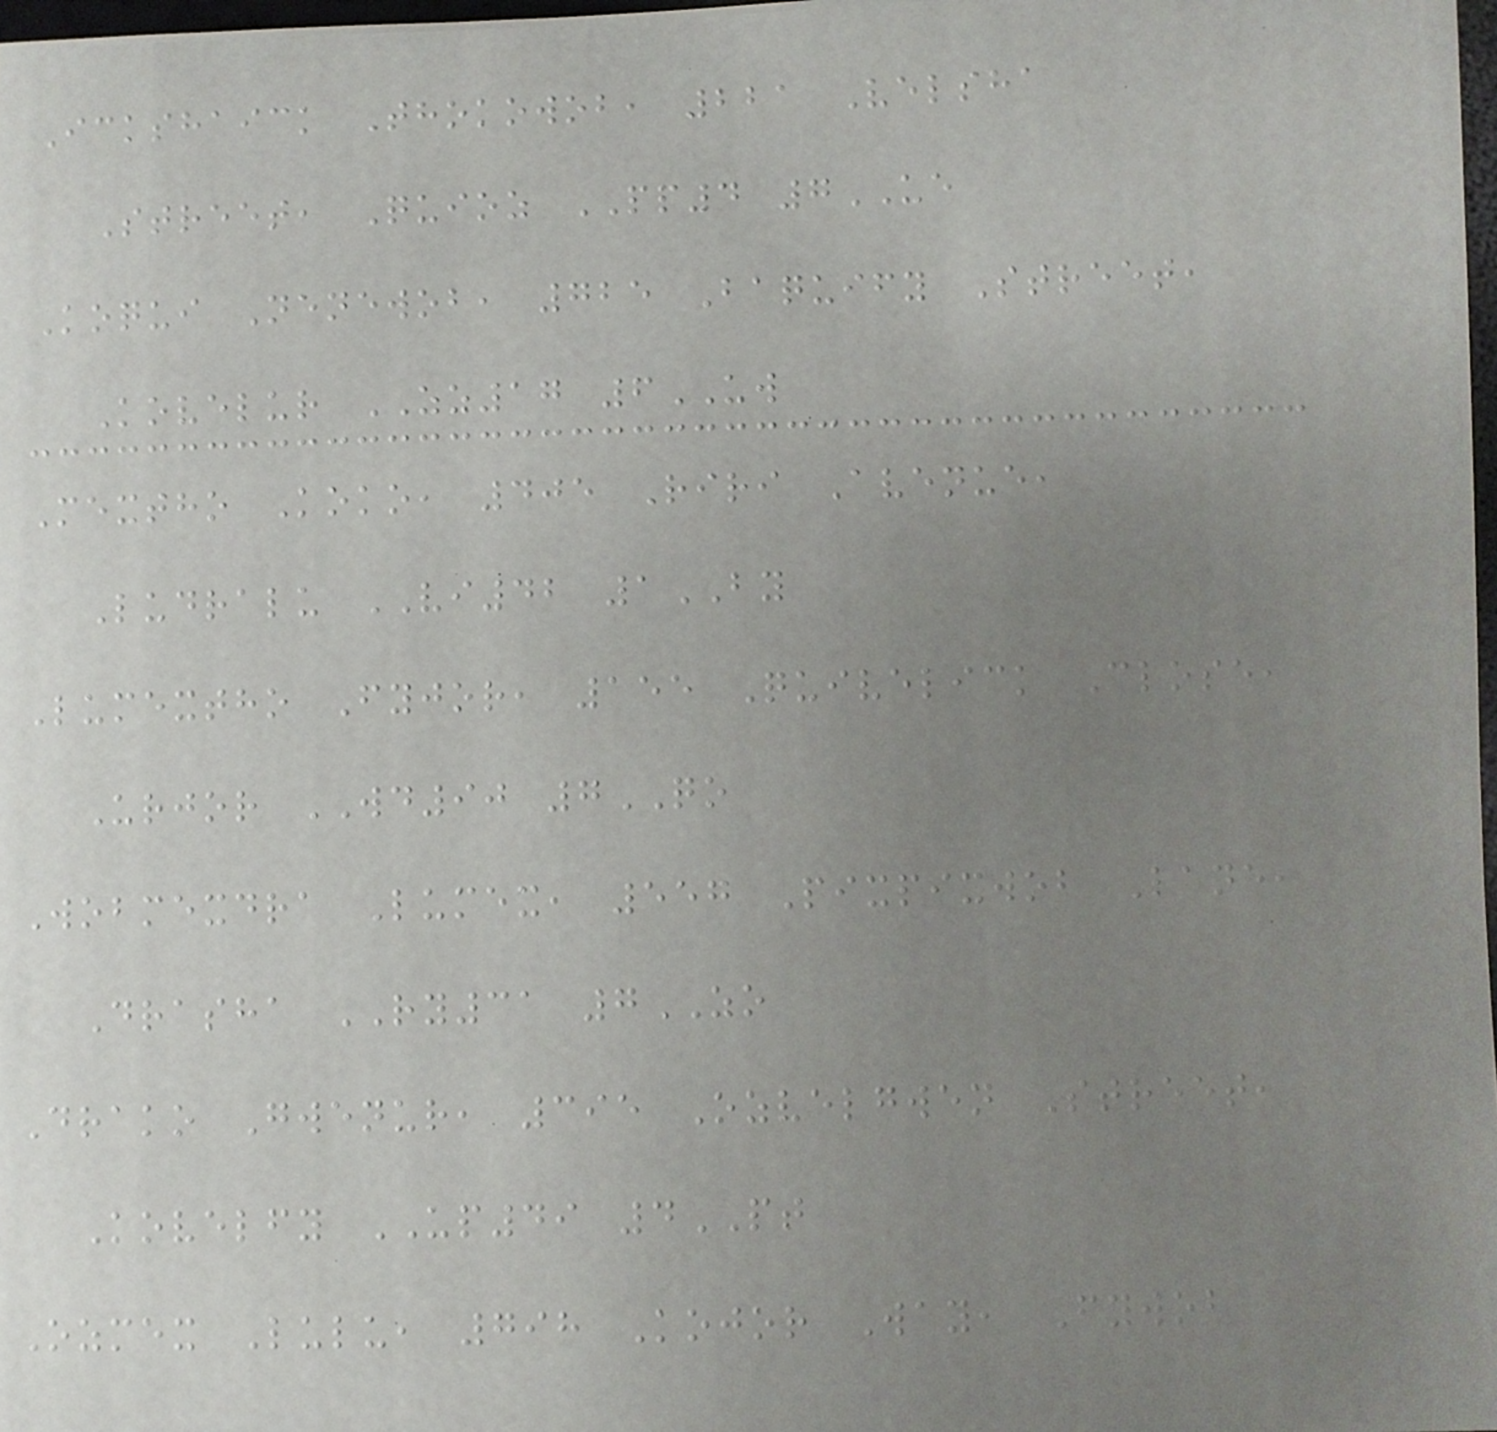Ickshaick Thokowob, 221 Velsha
Street, Quioz PP4 7UE
Koqui Nenewob, 725 Baquify Street,
Kovelur ZZ17 6UW
Mextho Koko, 405 Riri Avenue,
Ludralu VI42 1BY
Lumextho Fyjor, 155 Quivelick Close,
Urjor WD90 7QO
Wobmexdra Lumex, 557 Pixpixwob Lane,
Drasha RY31 7ZO
Drako Gwenur, 395 Ozvelgwen Street,
Kovelfy UP49 4PT
Ozmex Lulu, 798 Kojor Way, Fywob
